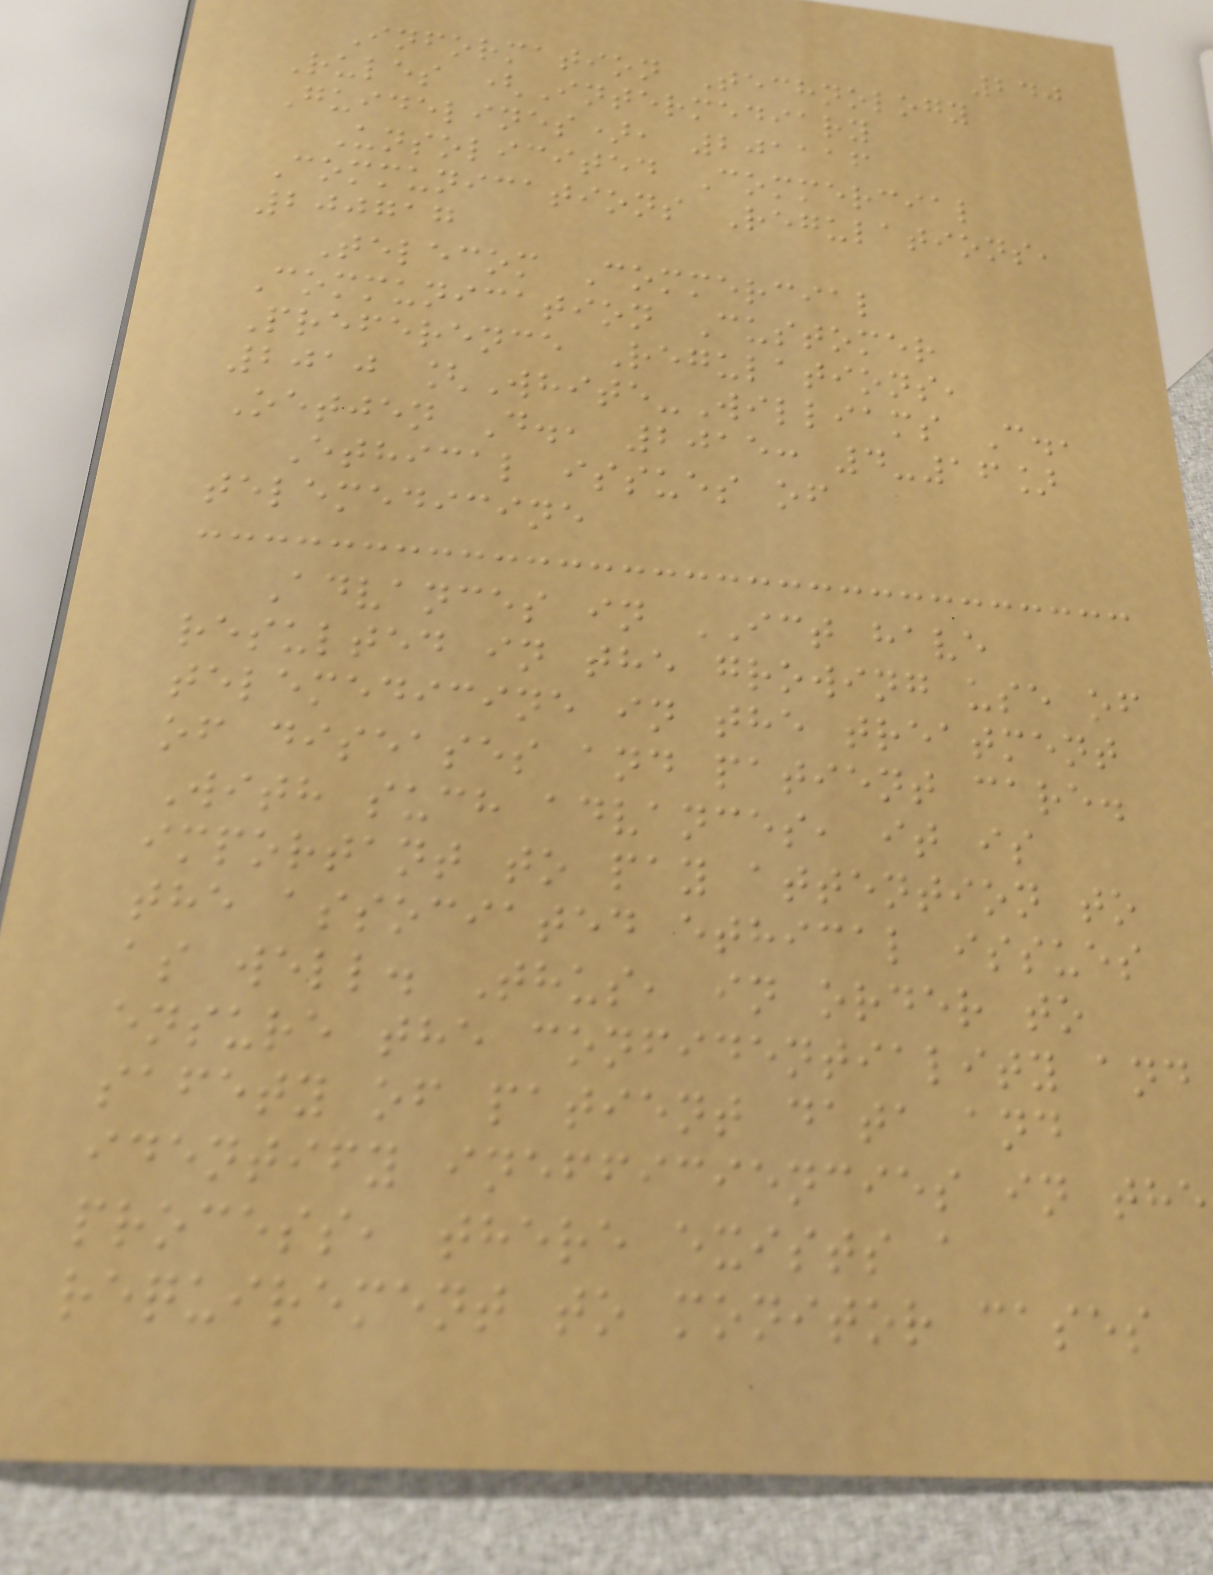240
Information Technology
Rules (Intermediary
Guidelines), 201116
Unsolicited Commercial
Communications Regulations,
200717
Telecom Commercial
Communication Customer
Preference Regulations,
2010 [White-Williams C.,
Oetjen D., 2015: 4-16]
Ethical issues of
telemedicine
Advances in ICT have
resulted in the growing use of
telemedicine in the treatment
of diseases and patient care.
With such advances, it is
important to pay attention to
the associated ethical issues
as well. Thus, in order to
ensure the confidentiality and
safety of patient data and
identify inefficiencies in the
process, there exists a
requirement to monitor cases
